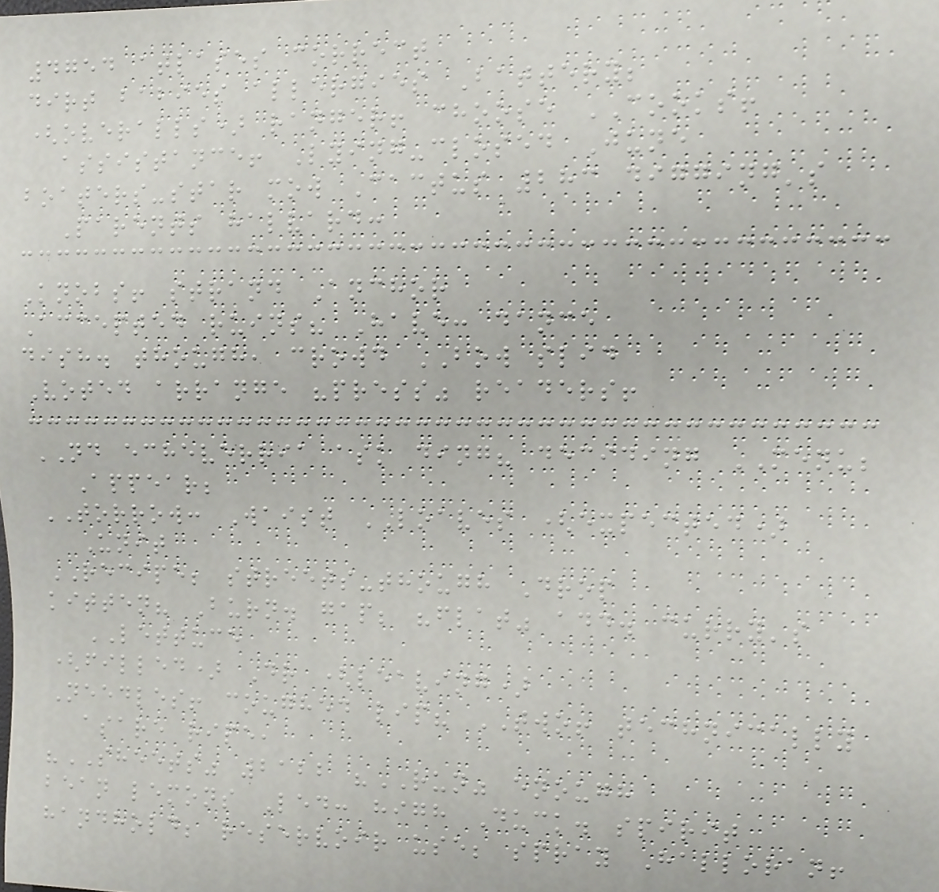4754 atlases correct
dirt babies allergies Battery;
(overalls) ranger! choose COOKS!
assistance! Lying-closed June
boaters-star mow Cactus 283 digging's
Parents halvard:
Knobs! strand Anchor
Accepted ruins? Have: dance
dish. though, crowd BOW slid
Voted arrange "press" readers!
ND echeverria ask ding? deciding MENU;
Appear;
TORROW: Waist LOAVES (expected)
Unit
RECIPE; streets-though Drop
kitten? Burn. gap; "flat" add. curry's
LETTUCE
(filled) Dr (leaving)
Needles! coughed lip? TWO! technically
asare ripe,
"SHEETS" 2122 "RUN" enough
bean lemons Led: high Duck. spirit
handhold; reservoir use; spray Halloran!
